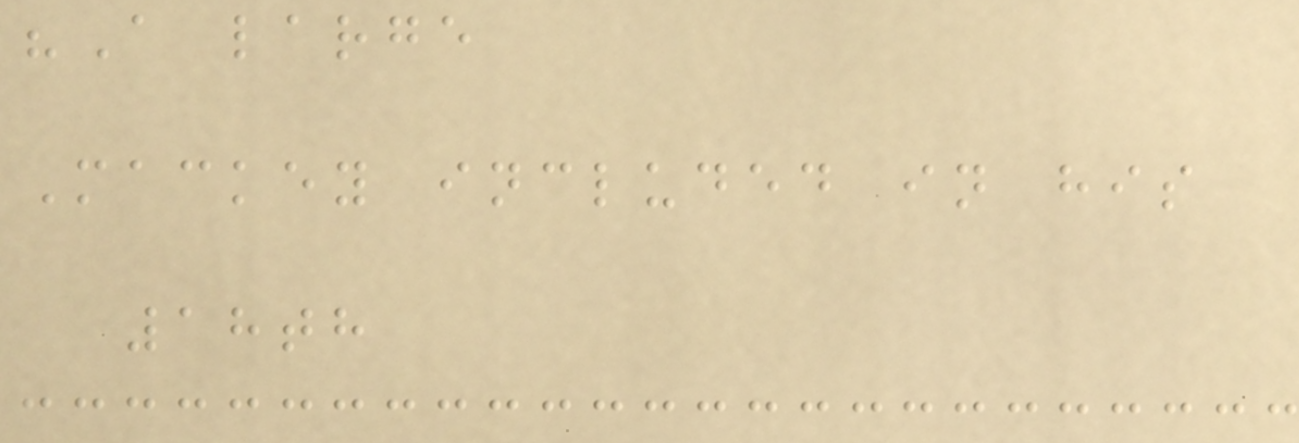"A large
Mackey included in his
18th
